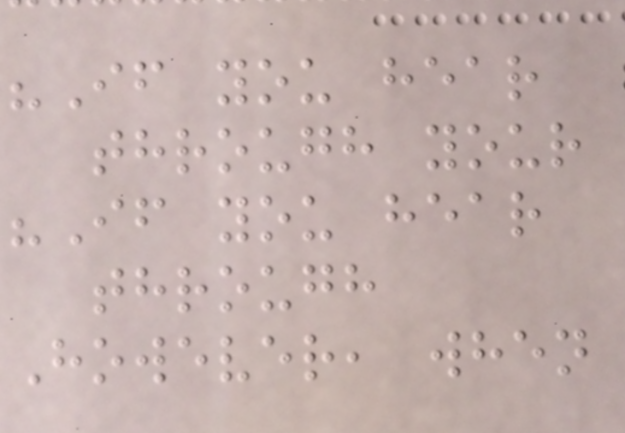"If you hear
through your
"If you hear
through
However, when
